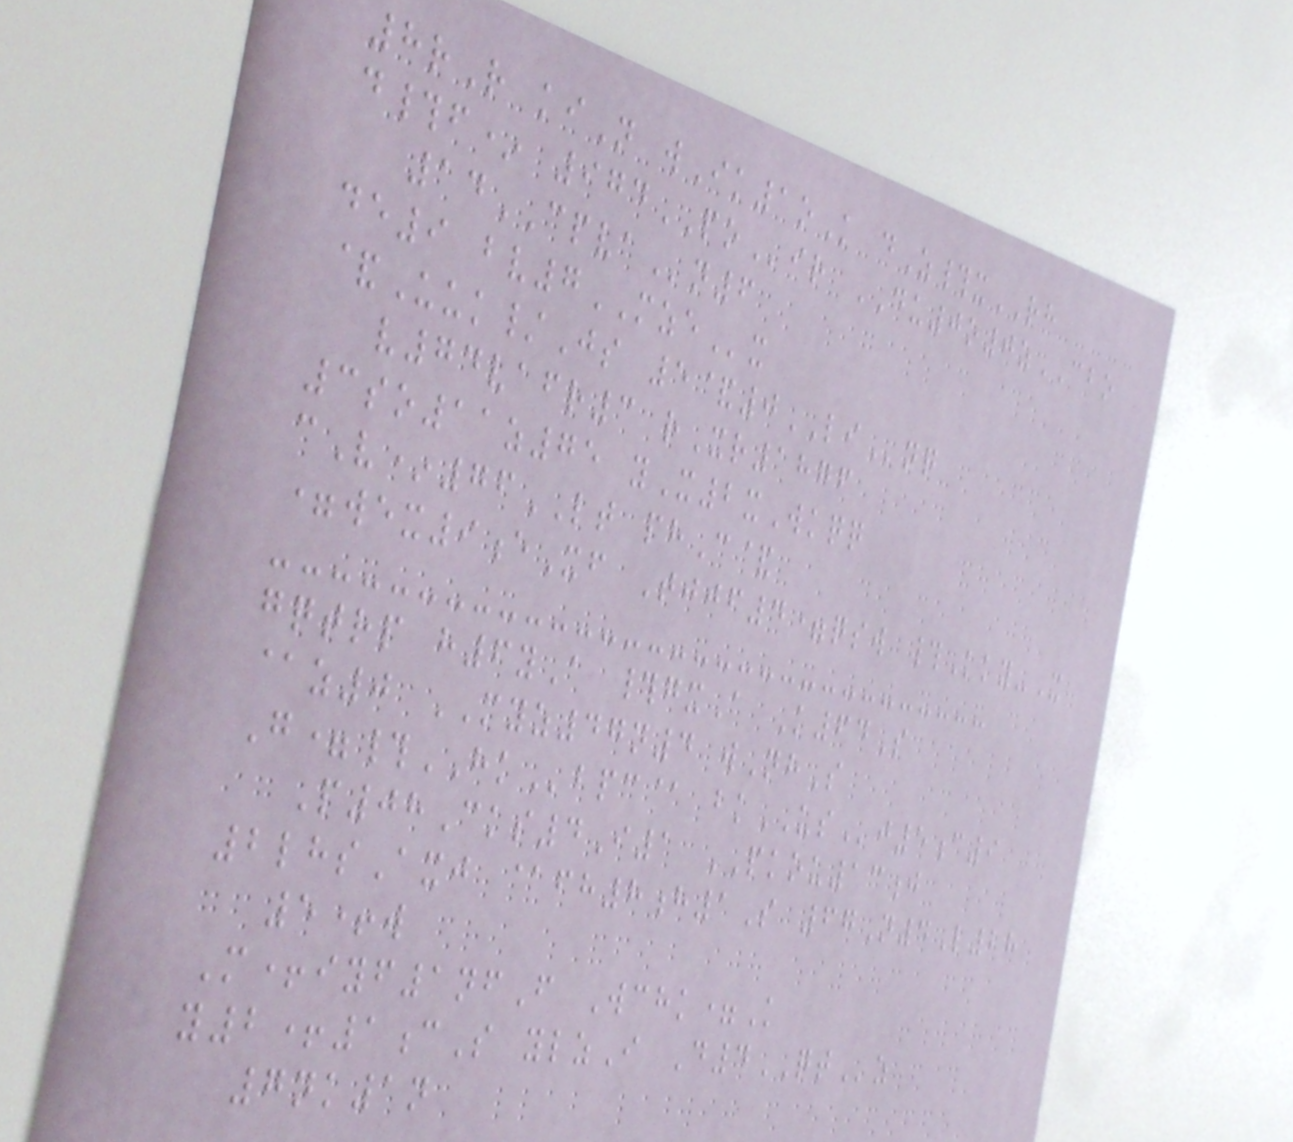8rR kiN wIk1oK dZ#xRH
d#f* 974POir DU0o0zCBO
14CPVAn6
de9 bv7MZEx
&Uuk/Js 5&0LInq
v74vafr3 rXr1876
3so11z75 yX2xWkqq
cV*76LT phC&
=wex9eXf Tjjf4=qsw #Kky-X
gqtrp h6yA #gxA K64S
@z0 MYZ47n4 wNhS
G=#HKbpc@ bkUSj5c9
P08Cks4I1 PKOU13j
2lhsAxj @fh8h1S 67N4L28
5+w
M+iyf1nfF Wchk=K
y2+1cS ylzI D4QTz
7nk1n
